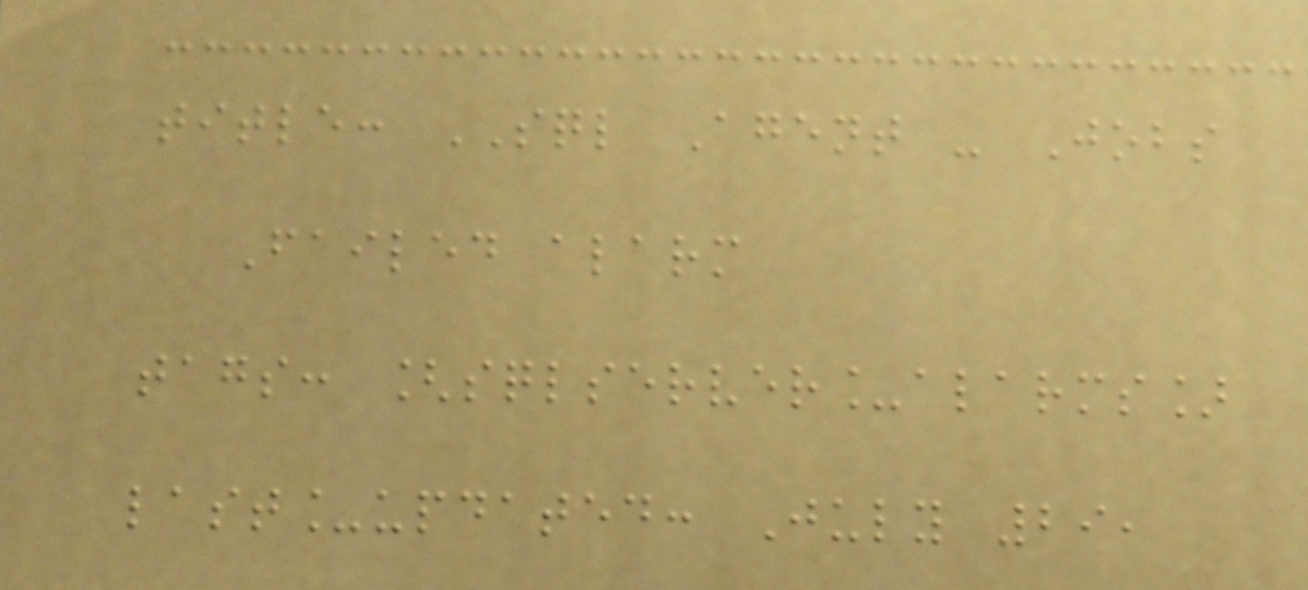title: SQL Agent - Jobs
Failed alarm
tags: [sqlserver_alarms]
last_updated: July 29,
